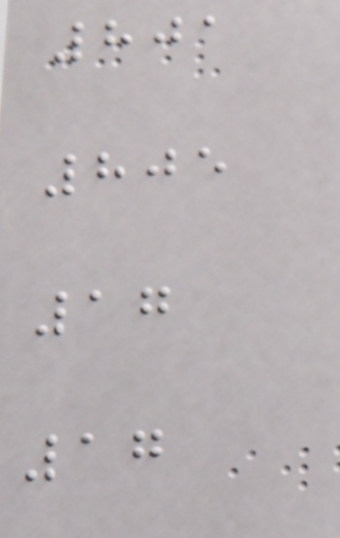801
805
17
17
